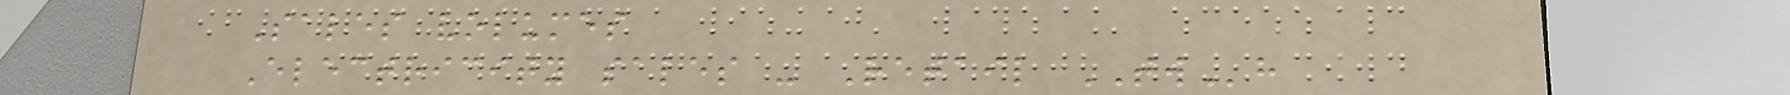Sales volumes
Electricity sales - Retail TWh
